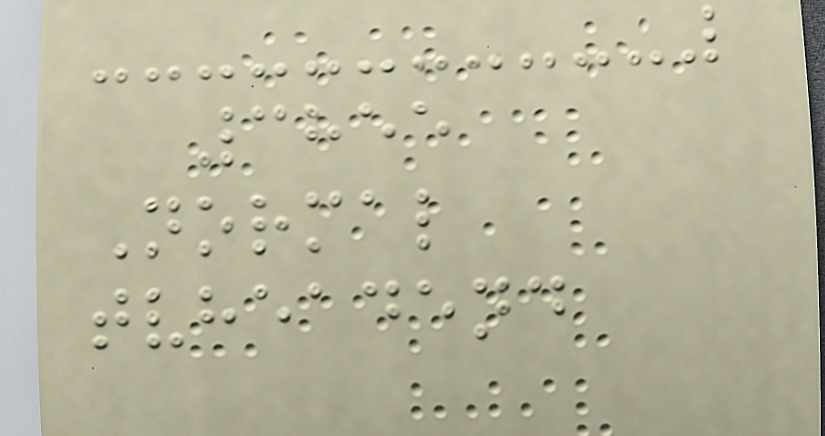3855
Normal
tvheadend
